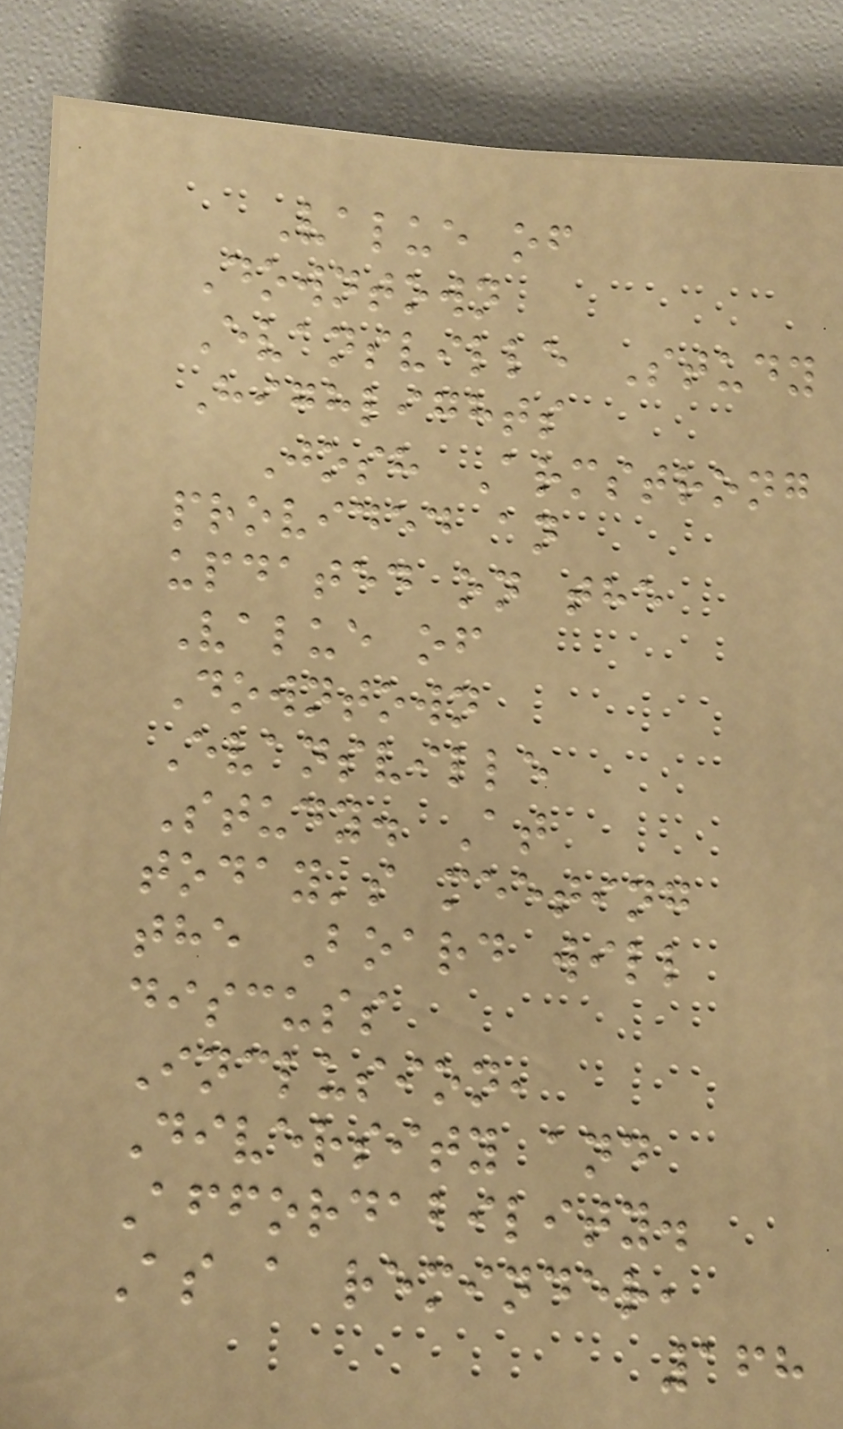Value of
Downtown
Evansville Study
Highlights
Josh Armstrong
provided an
updated on the
Value of
Downtown
Evansville
Study. At
today's meeting
the Board will
discuss
Inclusion,
Diversity and
Affordability.
As a reminder,
168
